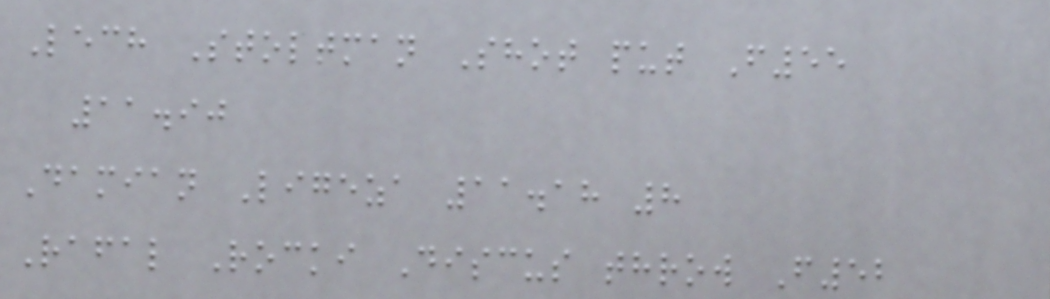Lech Stoltman Shot put F55
11.90
Damian Ligeza 11.18 8
Rafal Rocki Discus throw F52
